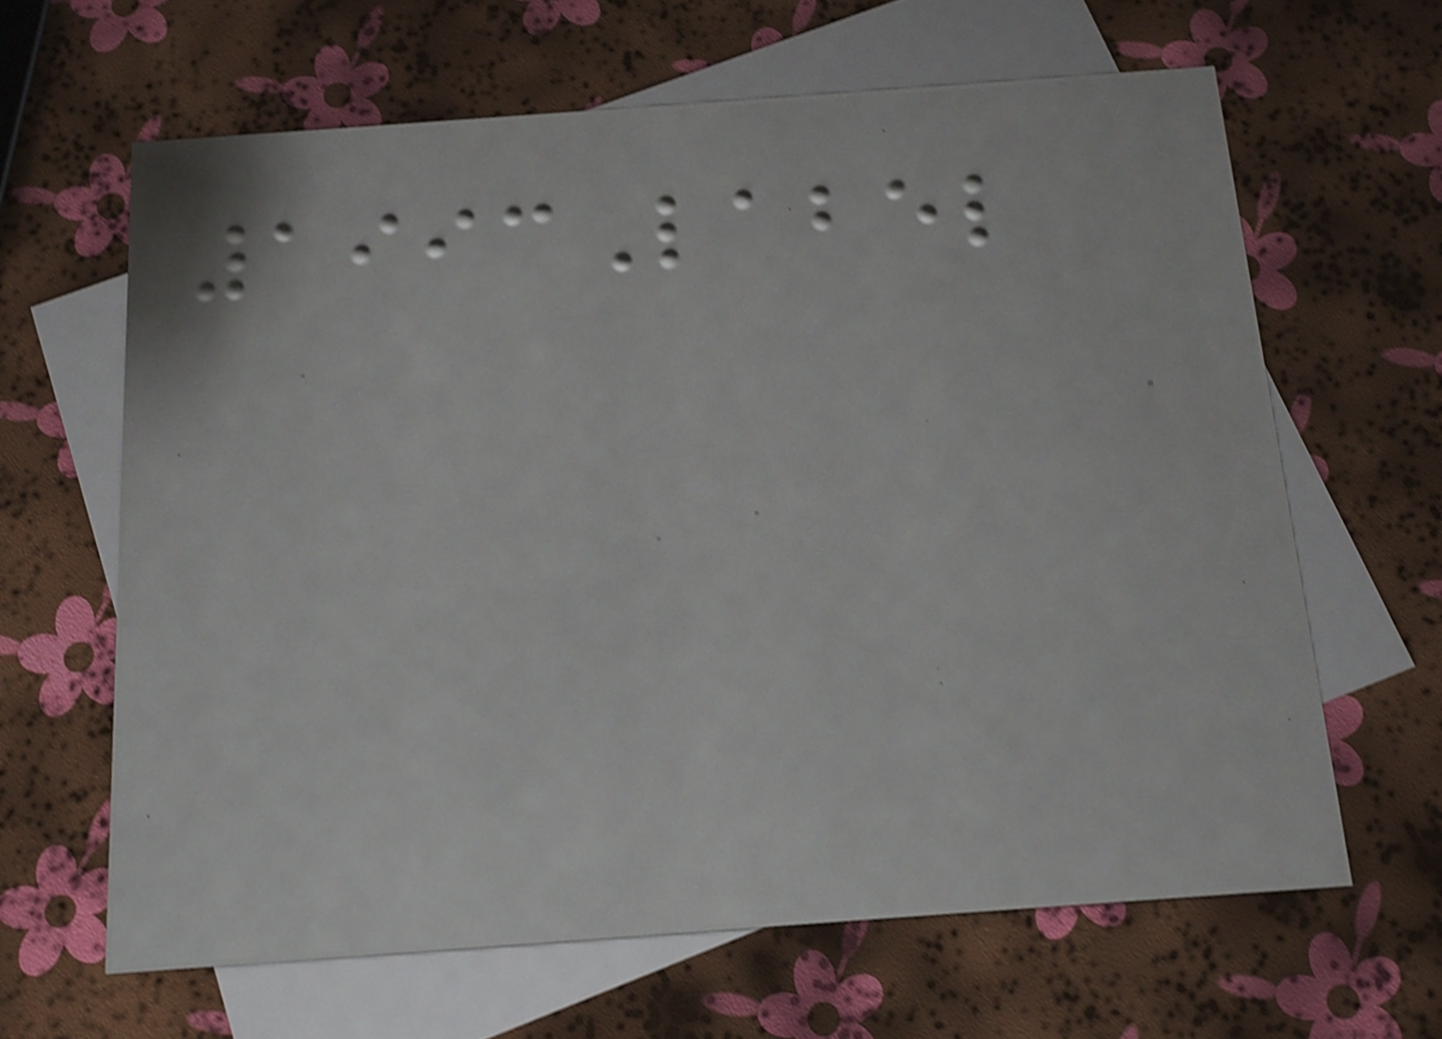1993Label
